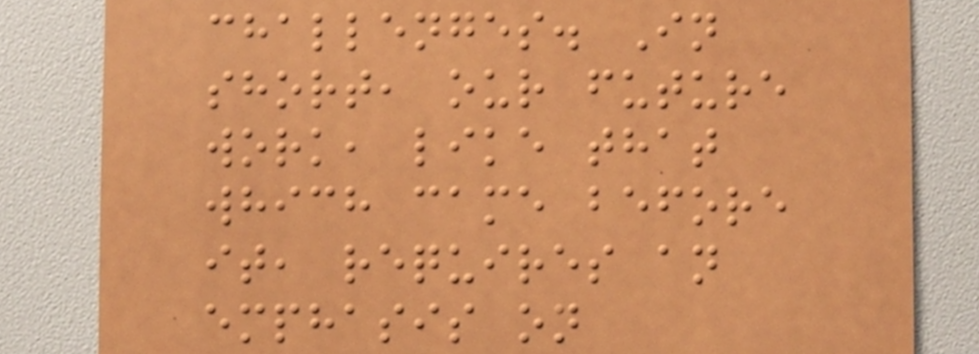challenges. In
short, our future
work, like that
which came before
it, requires an
emphasis on
